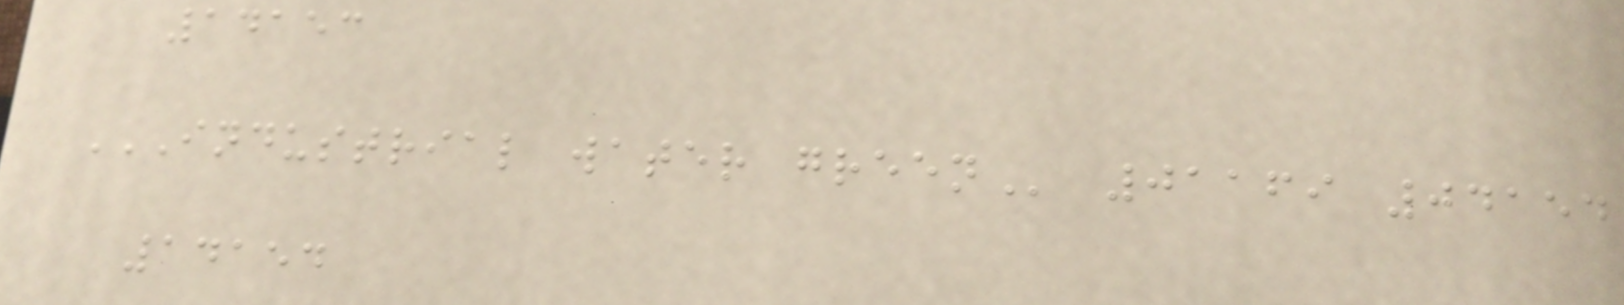14153
INDUSTRIAL WATER GREEN 01169 04154
14154
